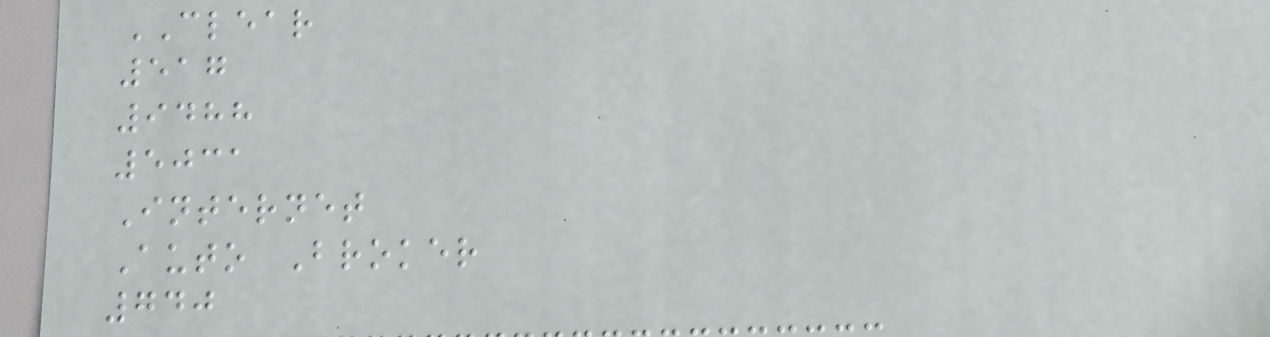CLEAR
517
9488
5031
Internet
Auto Broker
740
